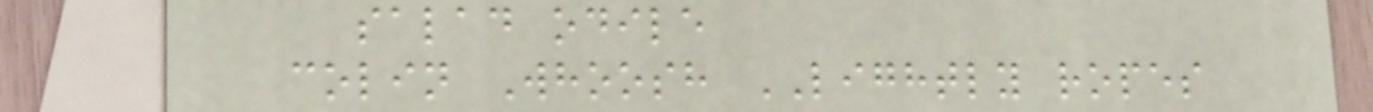salad odile
colin Whoosh LIGHTLY ropes
